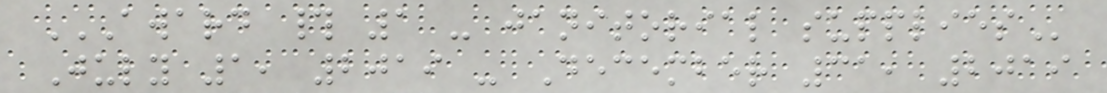AWARD # 1 - JANITORIAL SUPPLIES
July 1, 2019 - December 31, 2019
